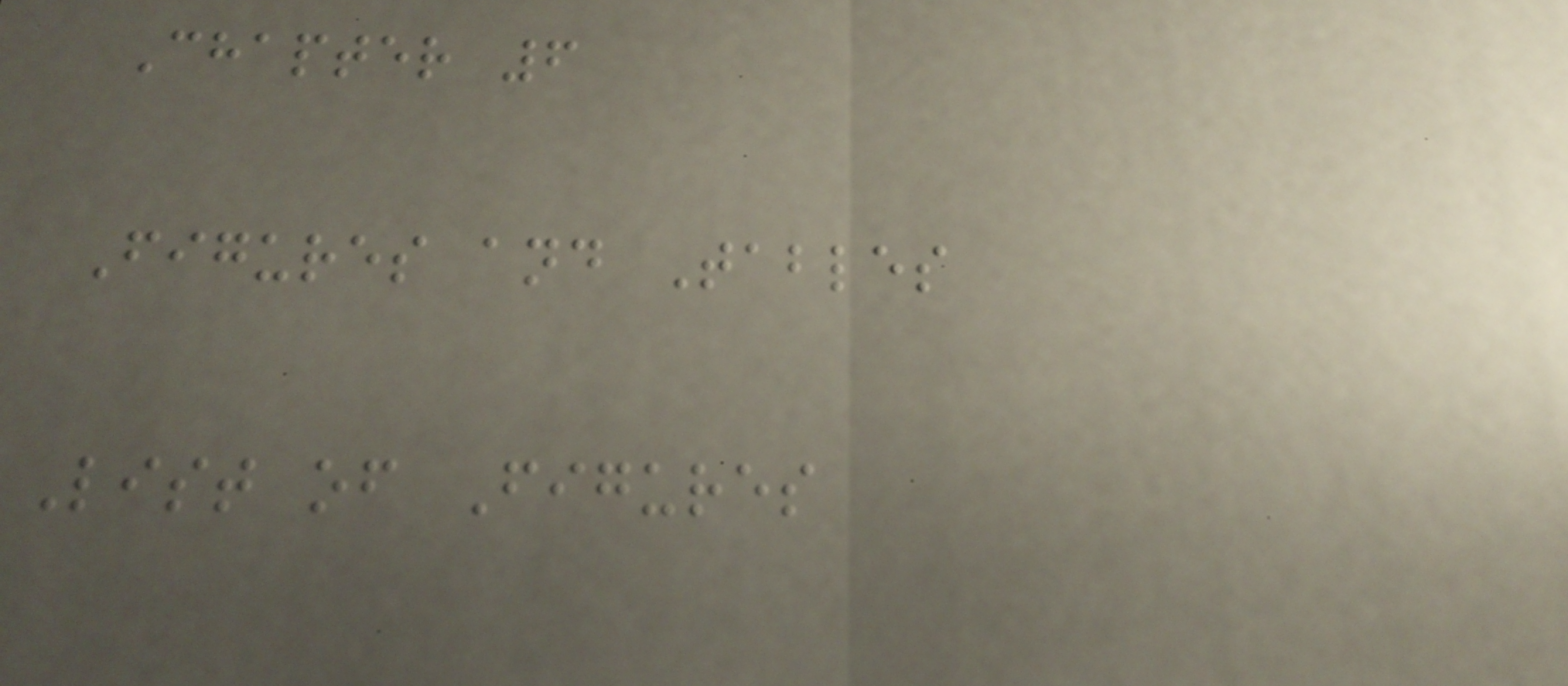Chapter 6
Figures and Tables
List of Figures
